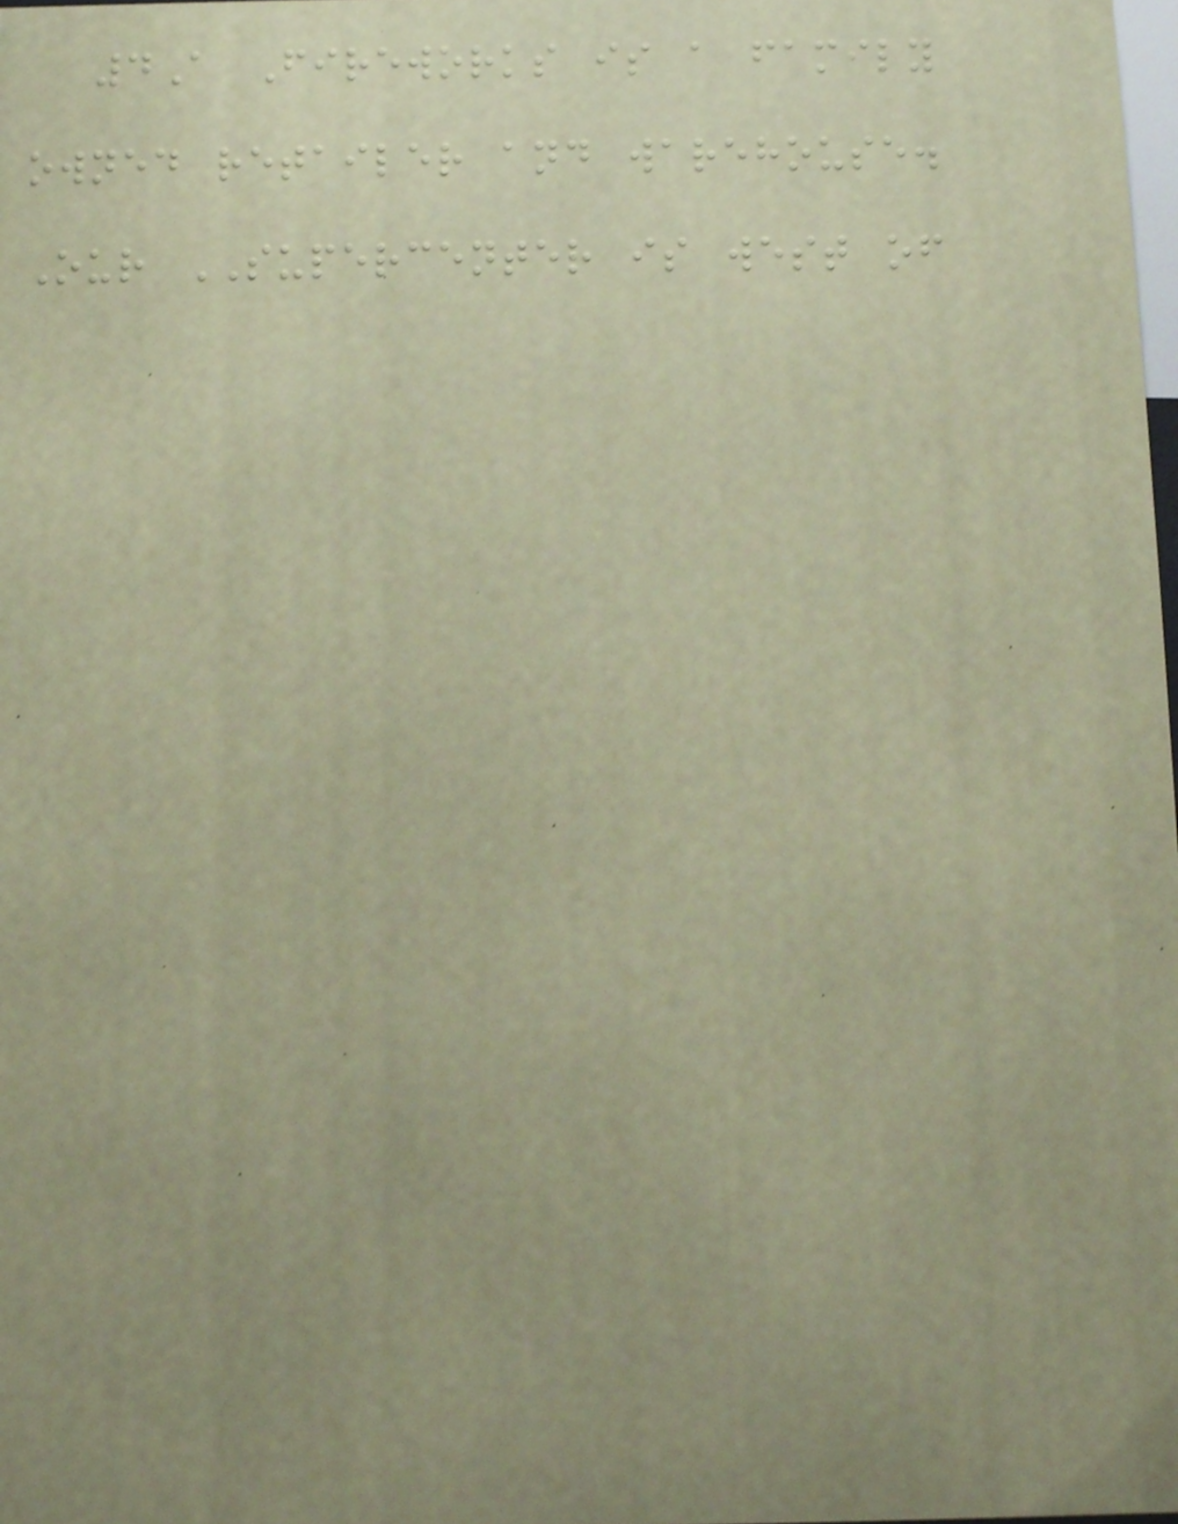4A Fireworks is a family
owned retailer and warehouse.
Our SUPERCENTER is west of
